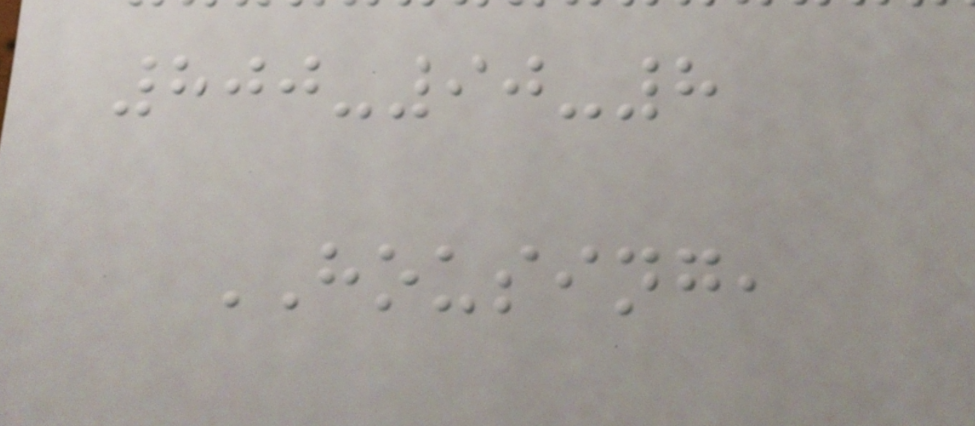800-90-8
HOUSING,
